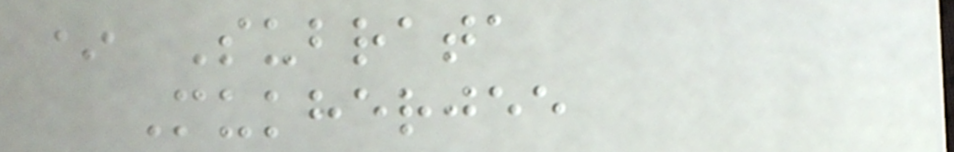* Subrata
Mukherjee
